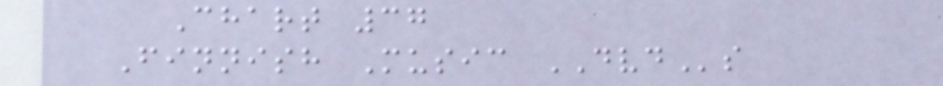Chart 37
Finnish Music DVDs
